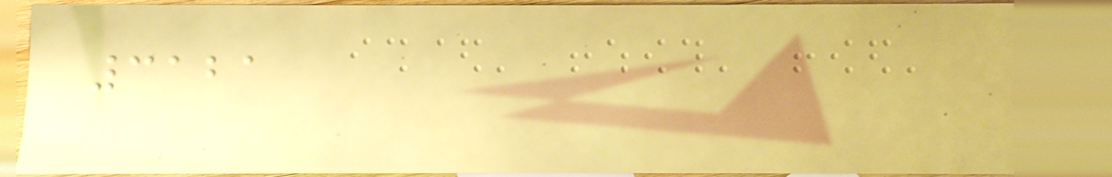3121
